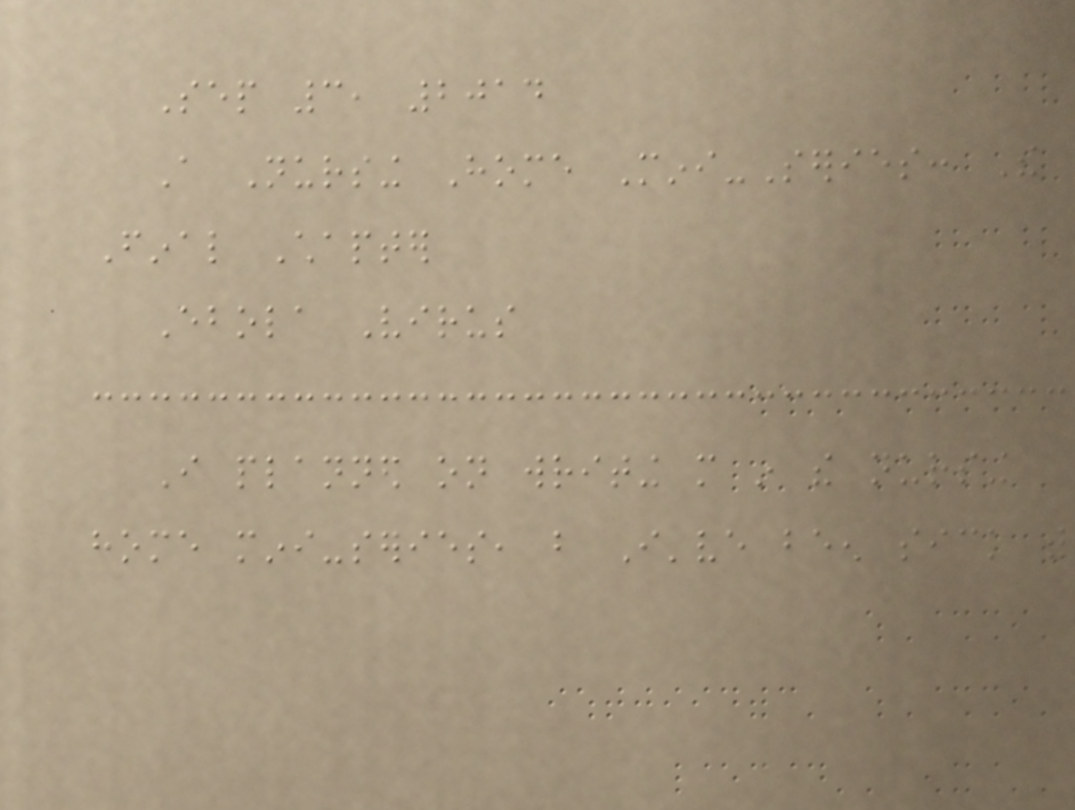Sep 3, 2014
A Nursing Home Mini-Series: The
Final Chapter
Ebola Virus
I planned on writing more in the nursing
home mini-series, but I've been sick with
